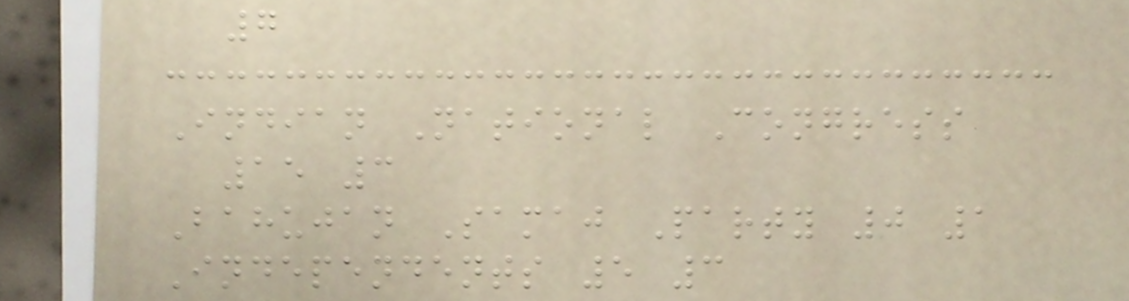7
Indian National Congress
15 3
Bahujan Samaj Party 0 1
Independents 5 3
